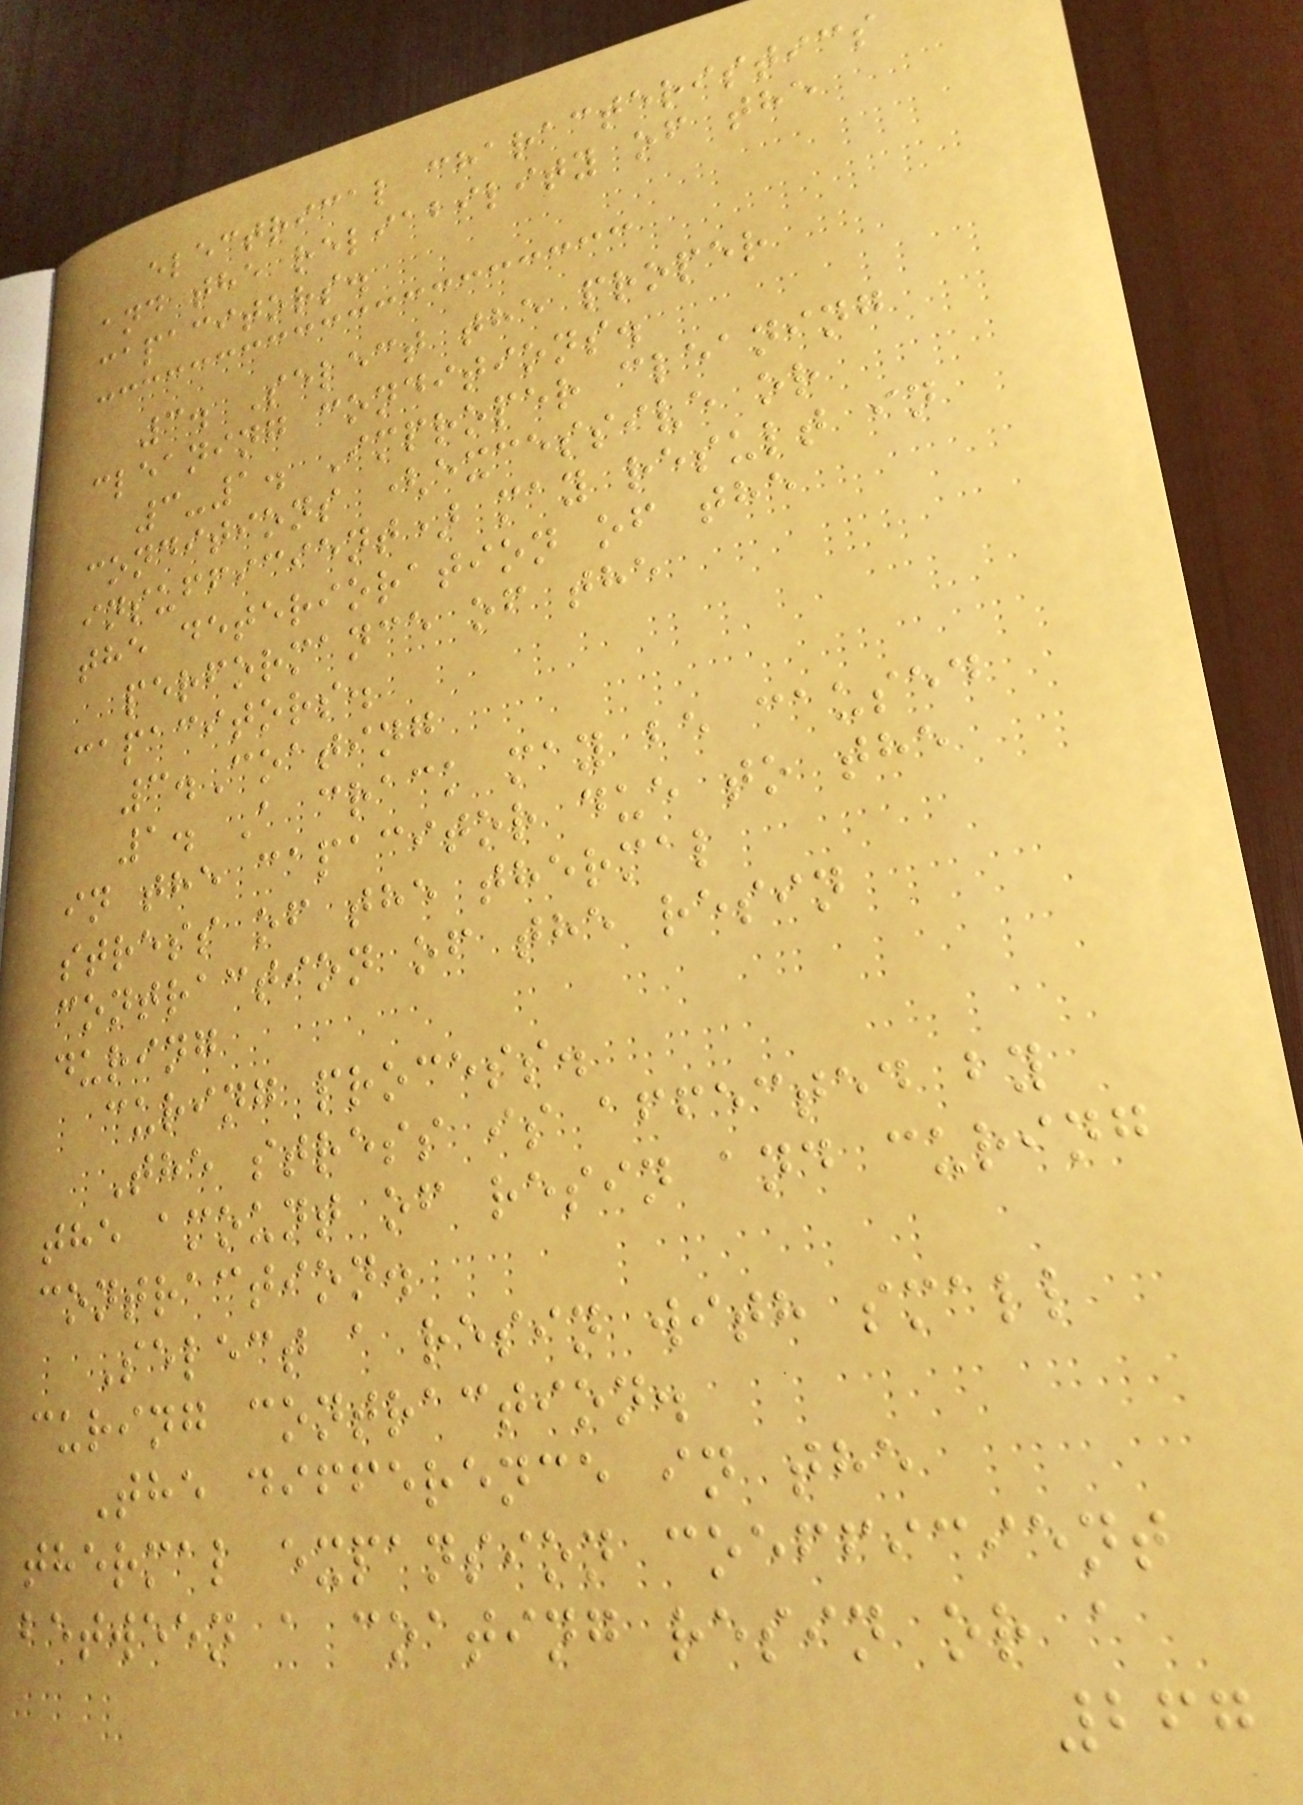electrical characteristics
and the reliability of the
capacitors.
3. Select the proper
cleaning conditions.
3-1. Improper cleaning
conditions (excessive or
insufficient) may result in
the deterioration of the
performance of the
capacitors.
3.Coating
1. A crack may be caused
in the capacitor due to the
stress of the thermal
contraction of the resin
during
curing process.
The stress is affected by
the amount of resin and curing
contraction.
Select a resin with small
curing contraction.
The difference in the
thermal expansion coefficient
between a coating resin or a
267
